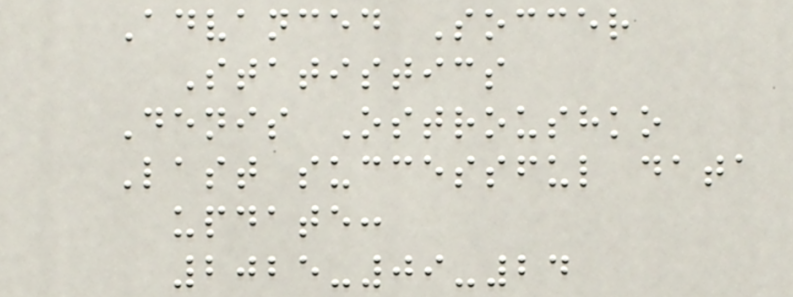Advanced Soccer
Statistics
Denis Ostroushko
Last successful data
update:
2025-09-24
